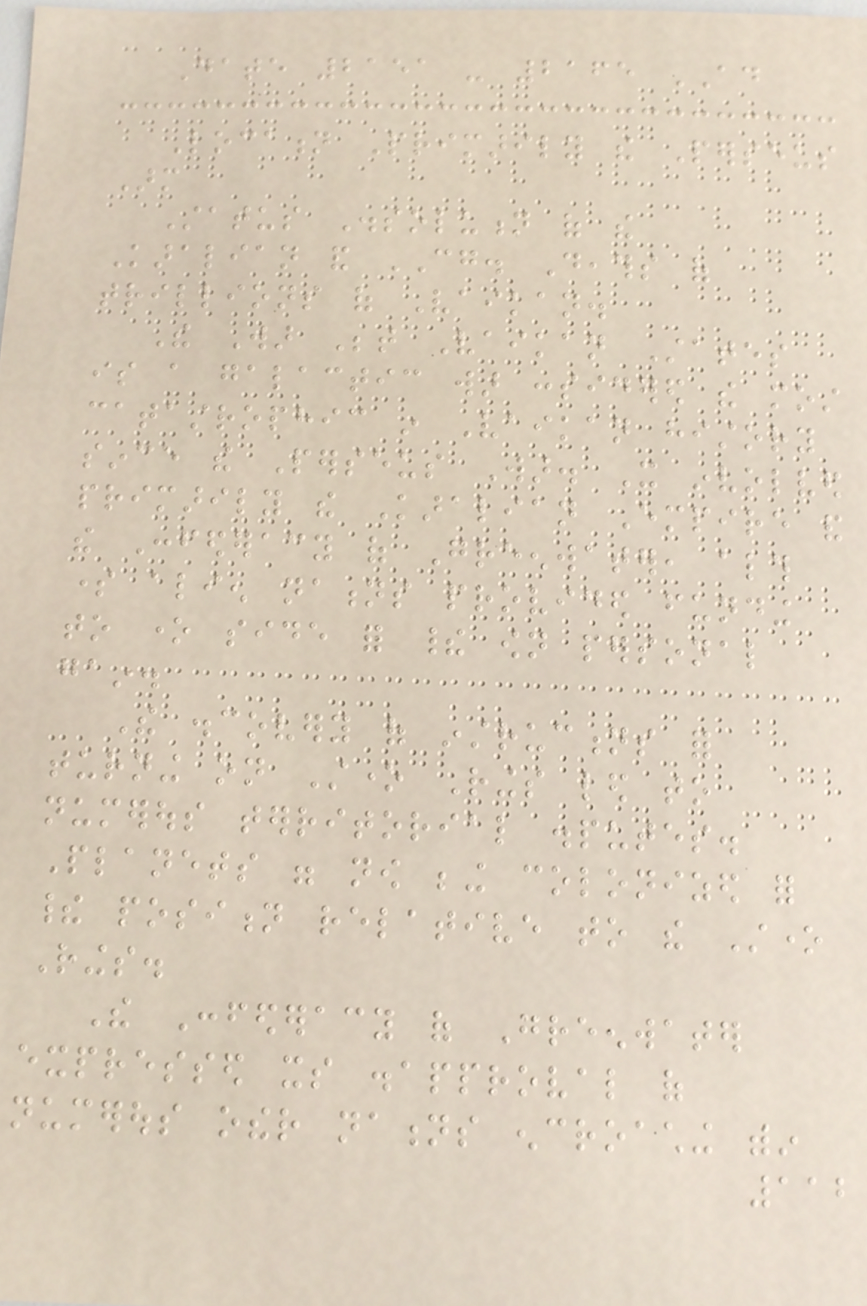Date 2151 - 2165 AD
Location Primarily the Perseus
Arm
Status Dissolution of the
Karalian and CG. Deaths of
trillions of Vaikan.
The War Between Vaikan States
is a galactic war considered the most
catastrophic in Vaikan history
since the Perseus War. It involved
primarily the Karalian Empire and
the Confederacy of Greenwater, although
some alien nations provided funding
to one side for their own personal
gain.
The discovery of instructions for
turning on Stone Rings led to
numerous territorial disputes.
Planets were now being colonized for
their position relative to the Stone
Rings.
The Confederacy of Greenwater
expressed its disapproval of
numerous other nations encroaching within
112
